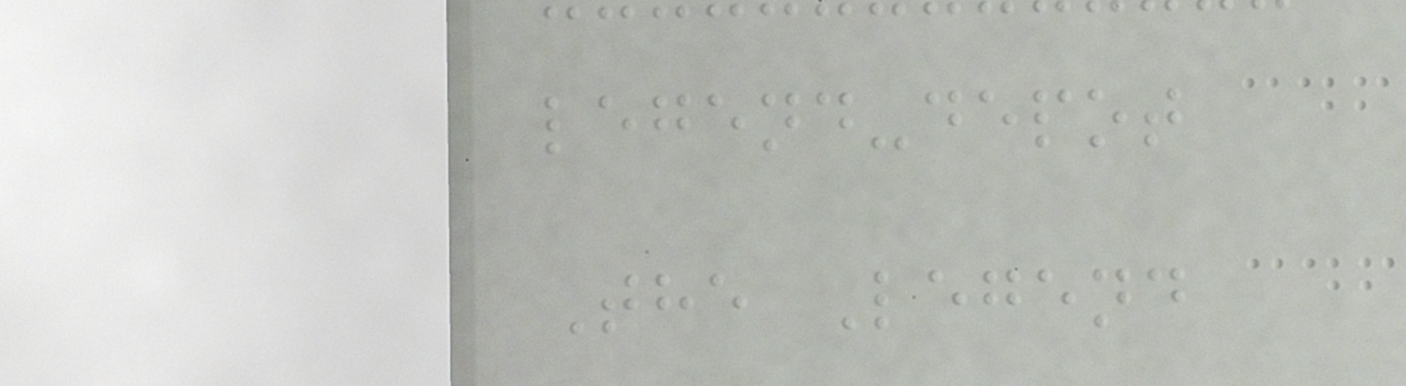legend-depot
The Legend
